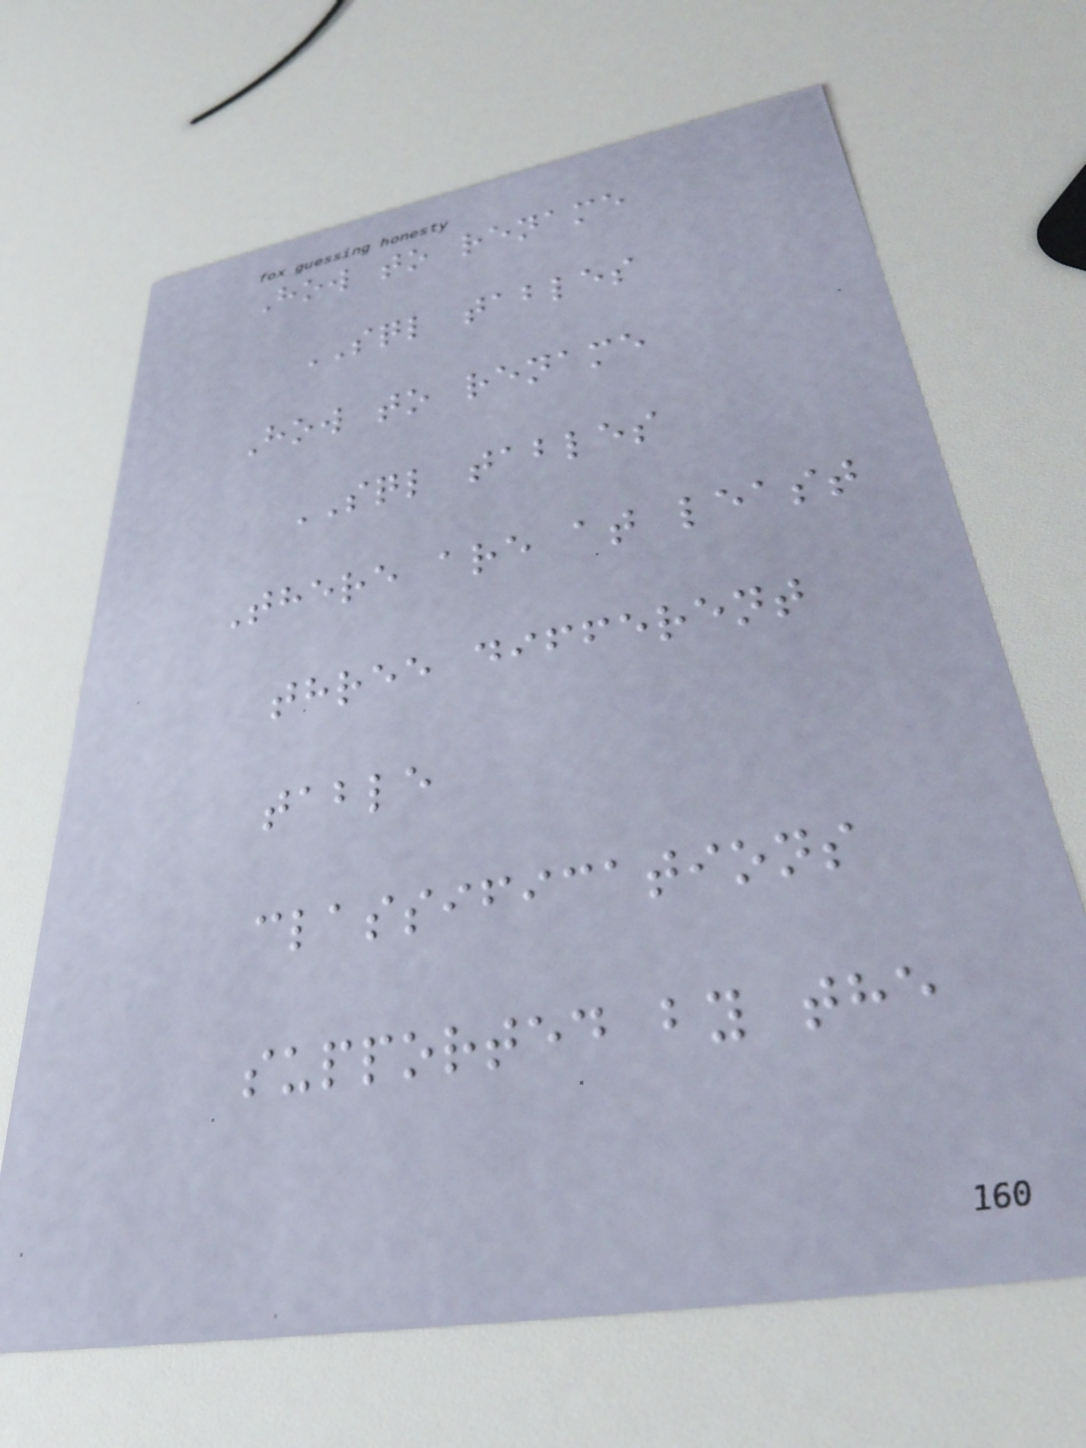How to rename
SQL tables
How to rename
SQL tables
There are at least
three different
table
classifications
supported by the
